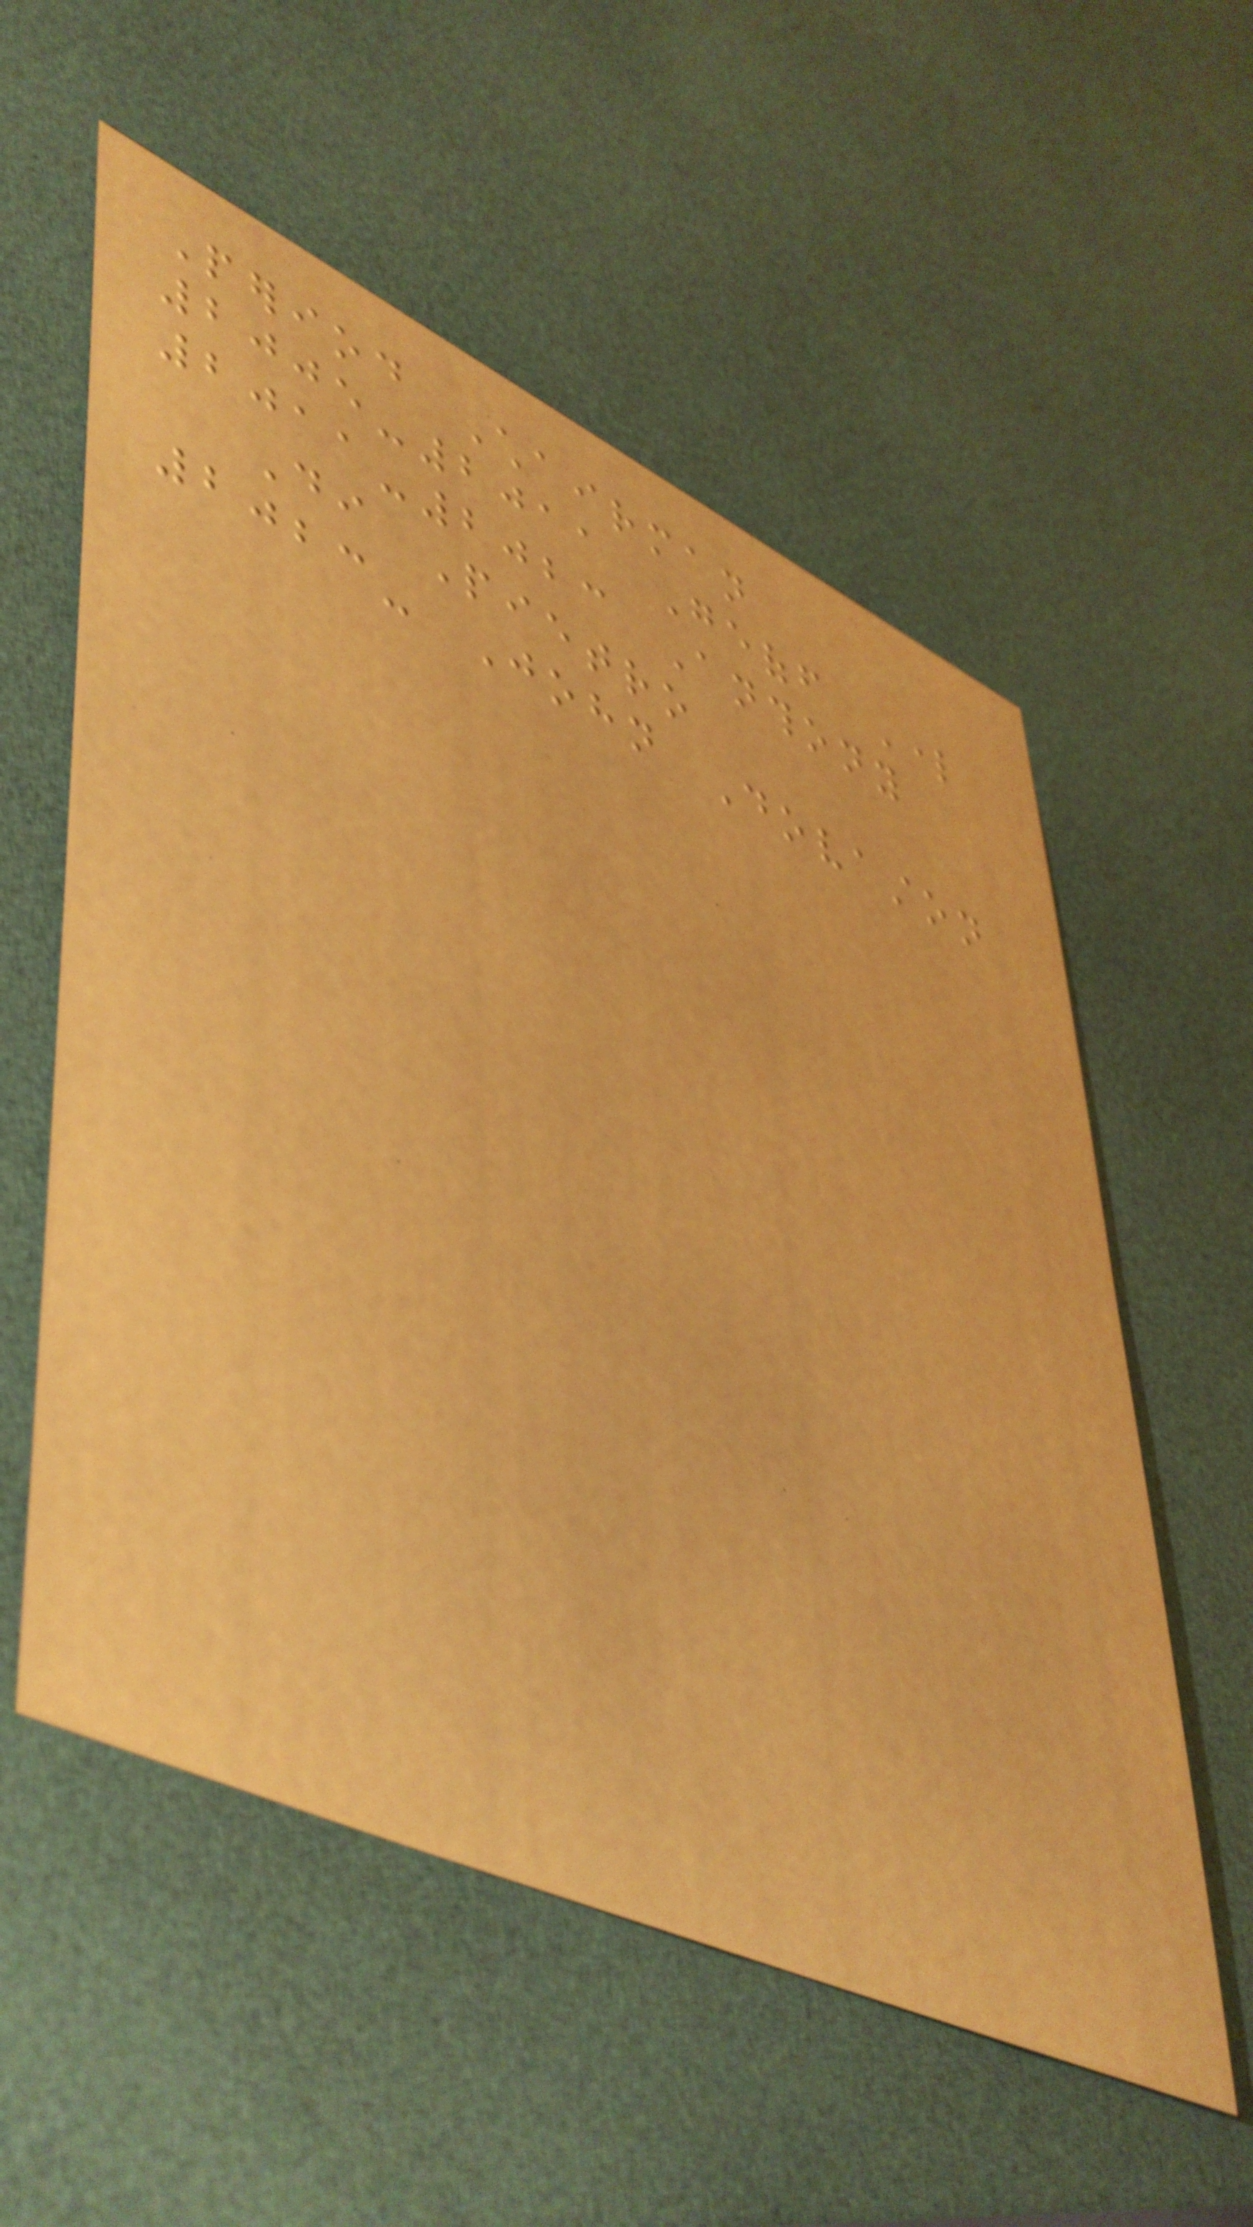Period Chairman
2005-2011 Geoff Lord
2011-2023 Anthony
Di Pietro
2023- John Dovaston
